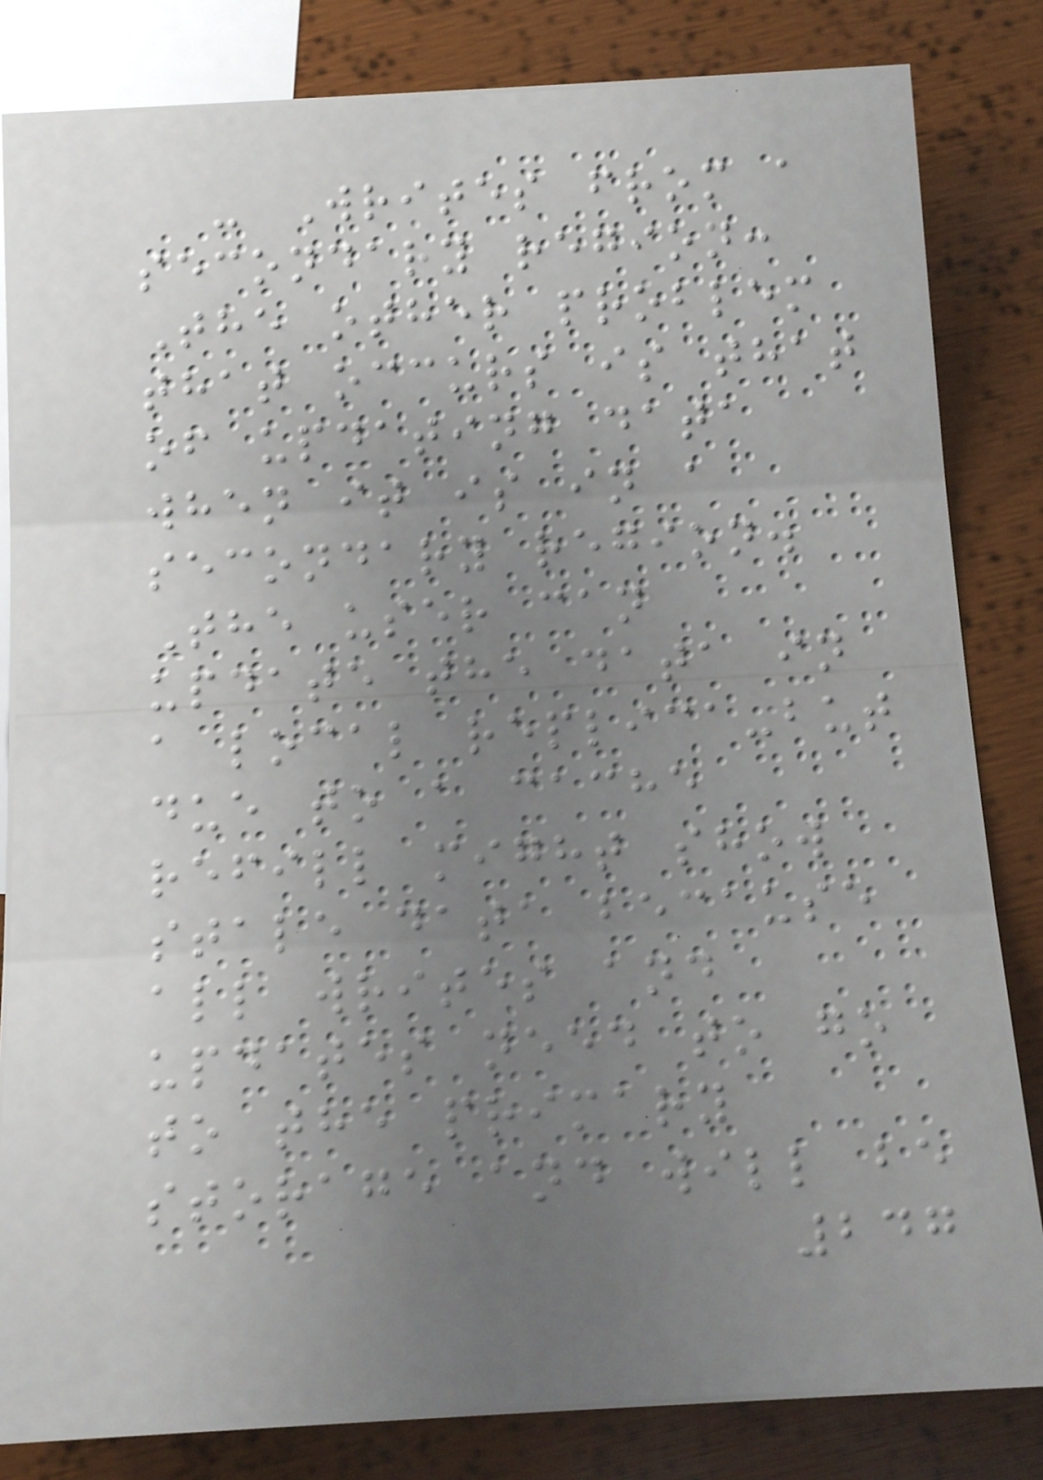- Writes from a
secondary region:
The other problem
that occurs is that
of updating data
when it is in a
secondary region.
The user can
update the data in
a local replica-but
due to a cache
refill might show
stale data because
all writes and
updates need to go
to the primary
storage and will be
247
